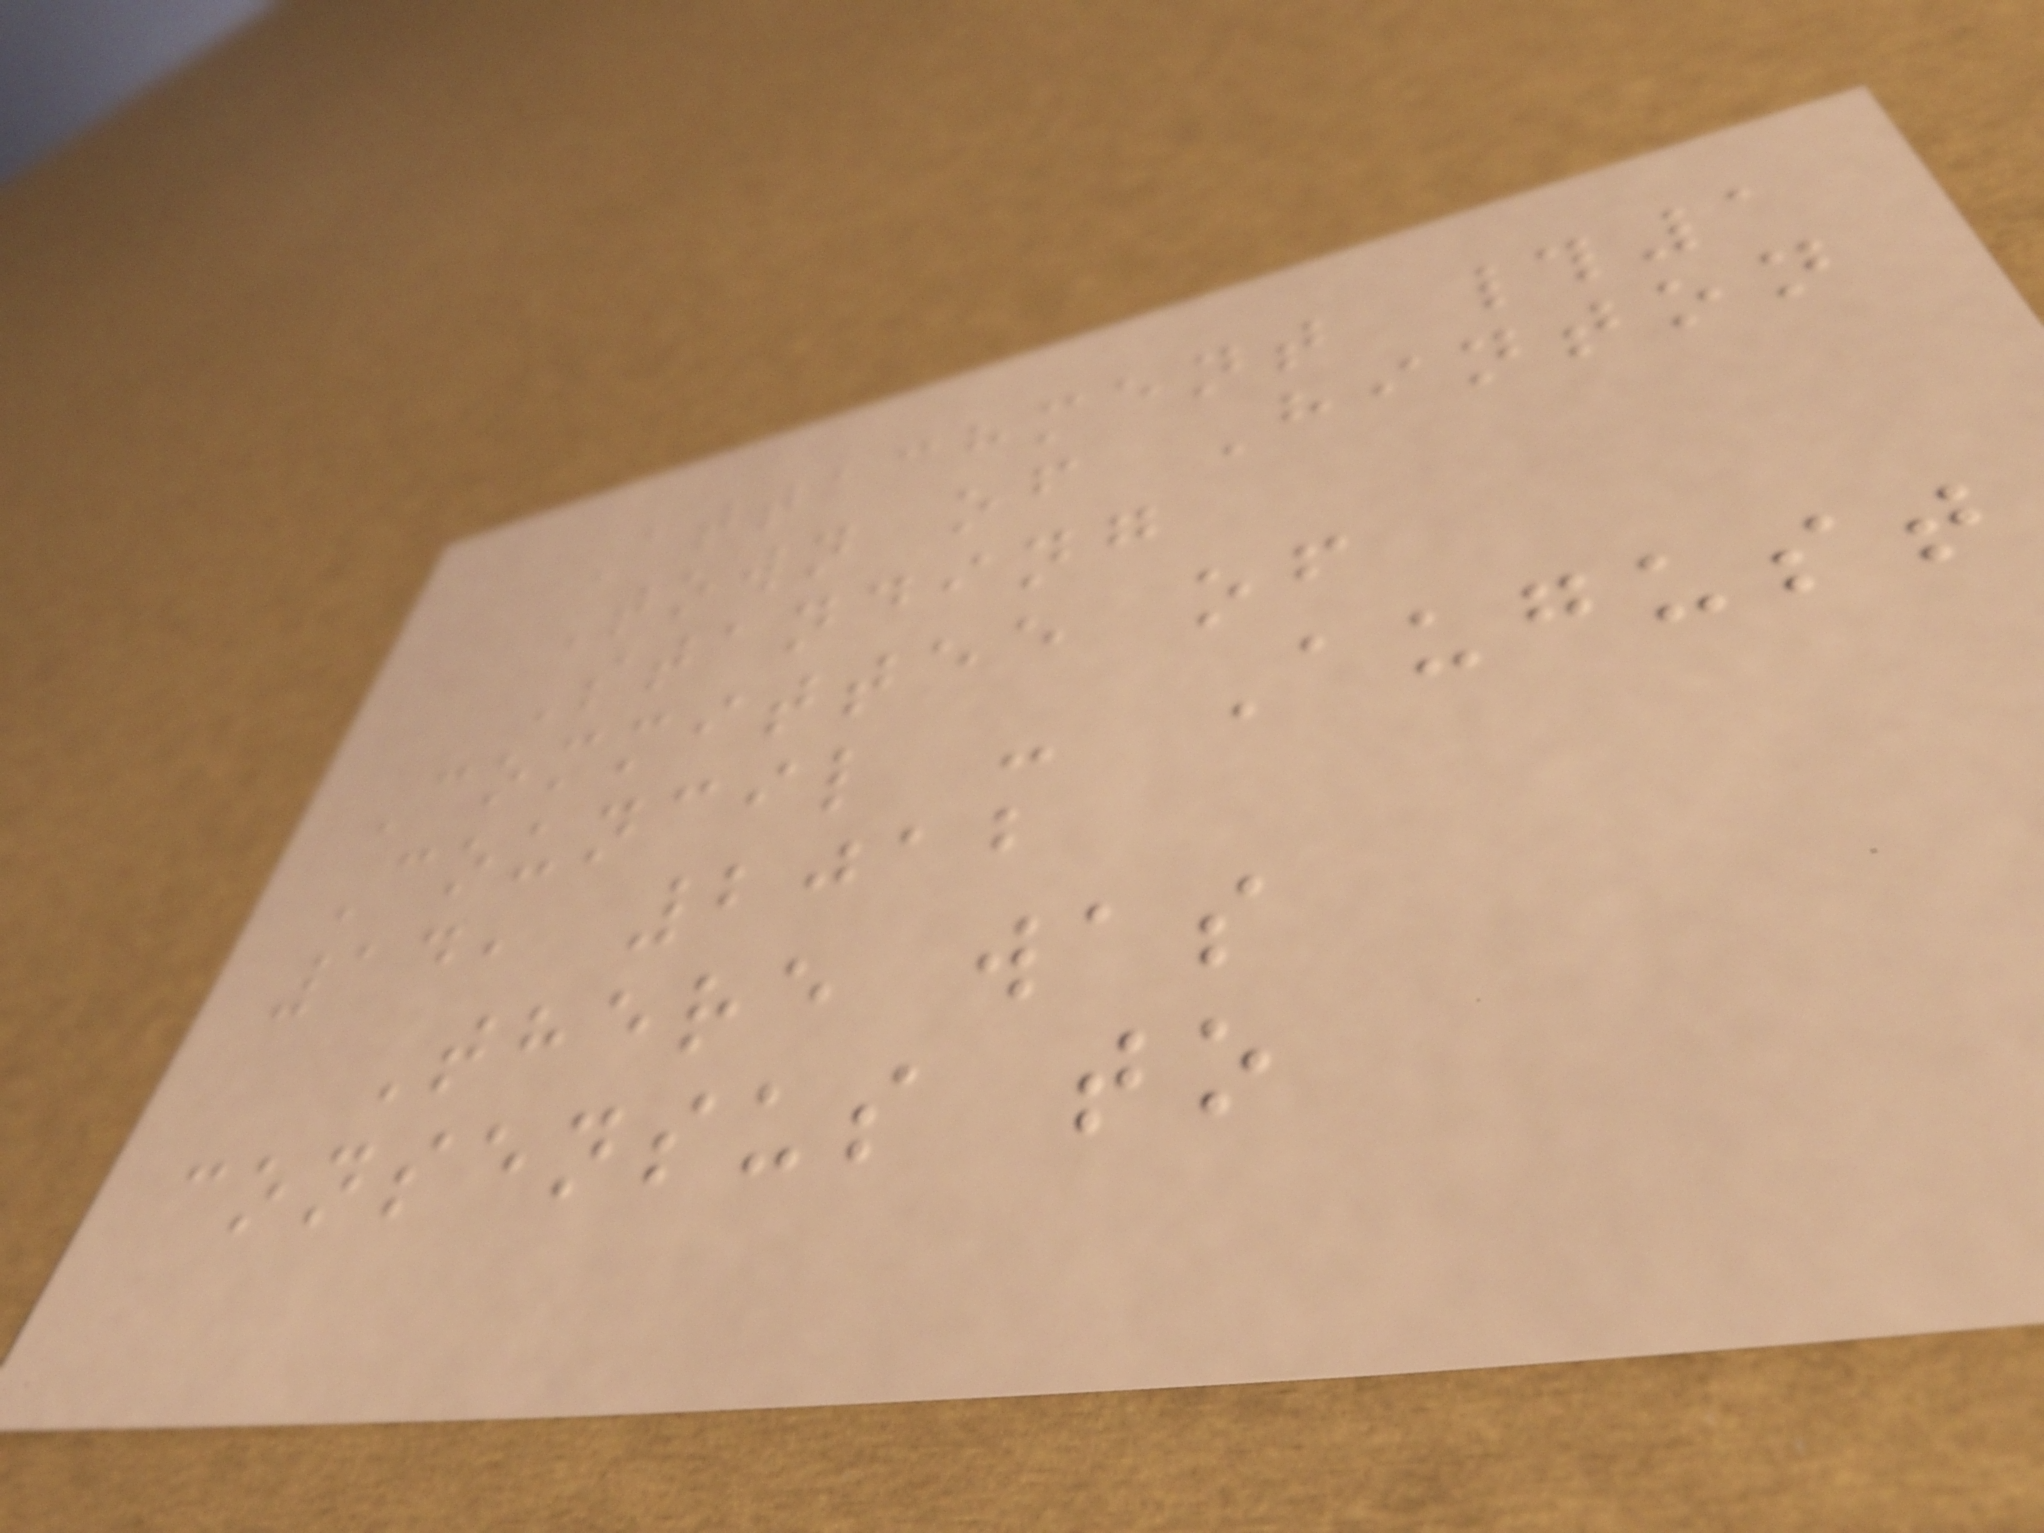Attachment #1
Town of Hinton
Standing
Committee of
Council - August
14, 2012
There was
consensus to
